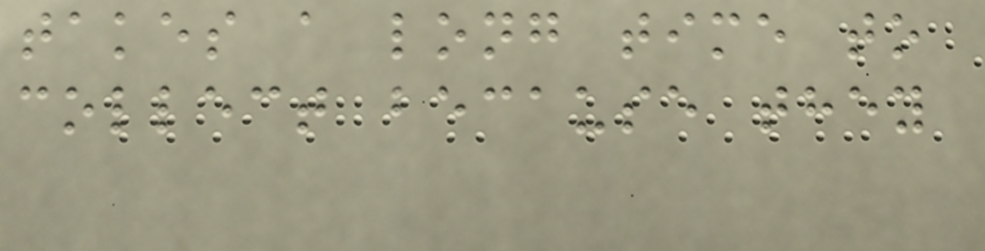takes a long time to
collect because they
